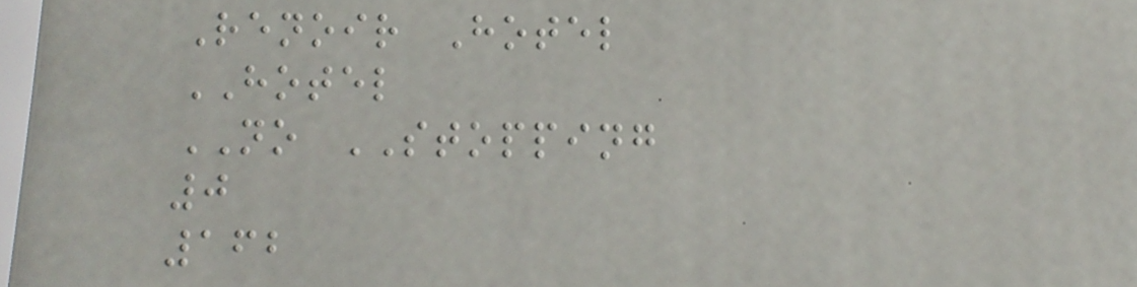Renoir Hotel
HOTEL
NO STOPPING
0
162
